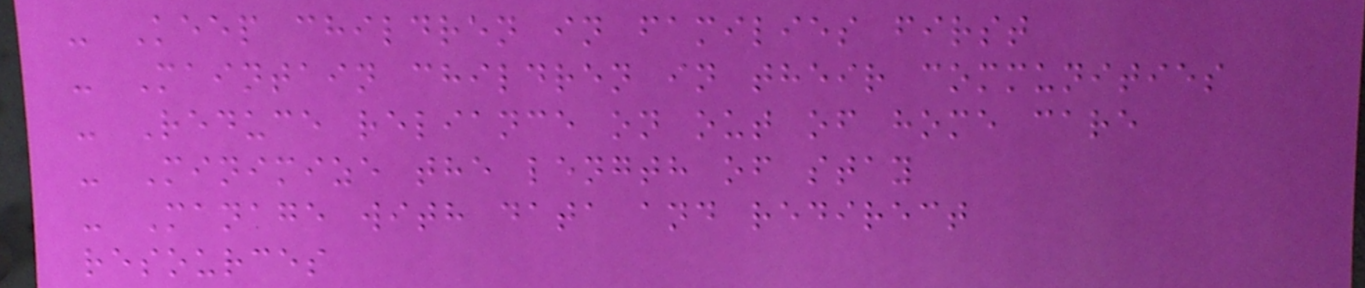- Keep children in families first
- Maintain children in their communities
- Reduce reliance on out of home care
- Minimize the length of stay
- Manage with data and redirect
resources
